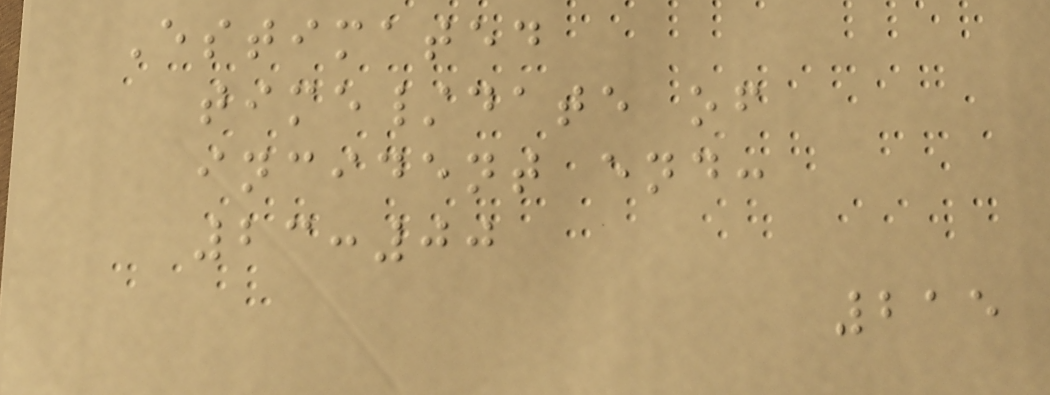Estimated
time/date of
incident end:
23:00
215
